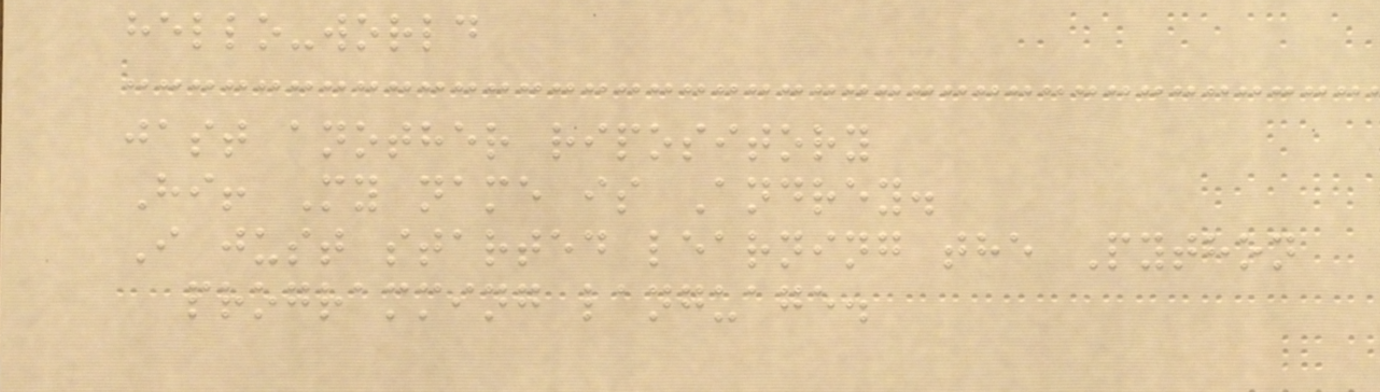hello-world
jast another ripository
Hi! My name is Andrey.
I just started learning the Python
programming language.
